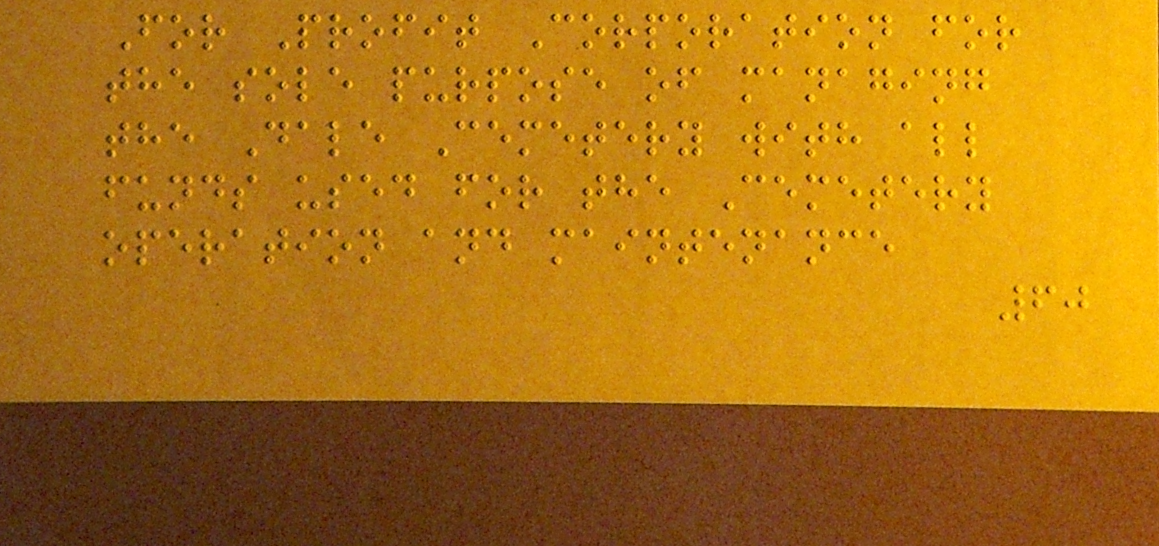For Profit Corporation for
the sole purpose of managing
the Dale Cemetery with all
funds used for the Cemetery
operation and maintenance
60
